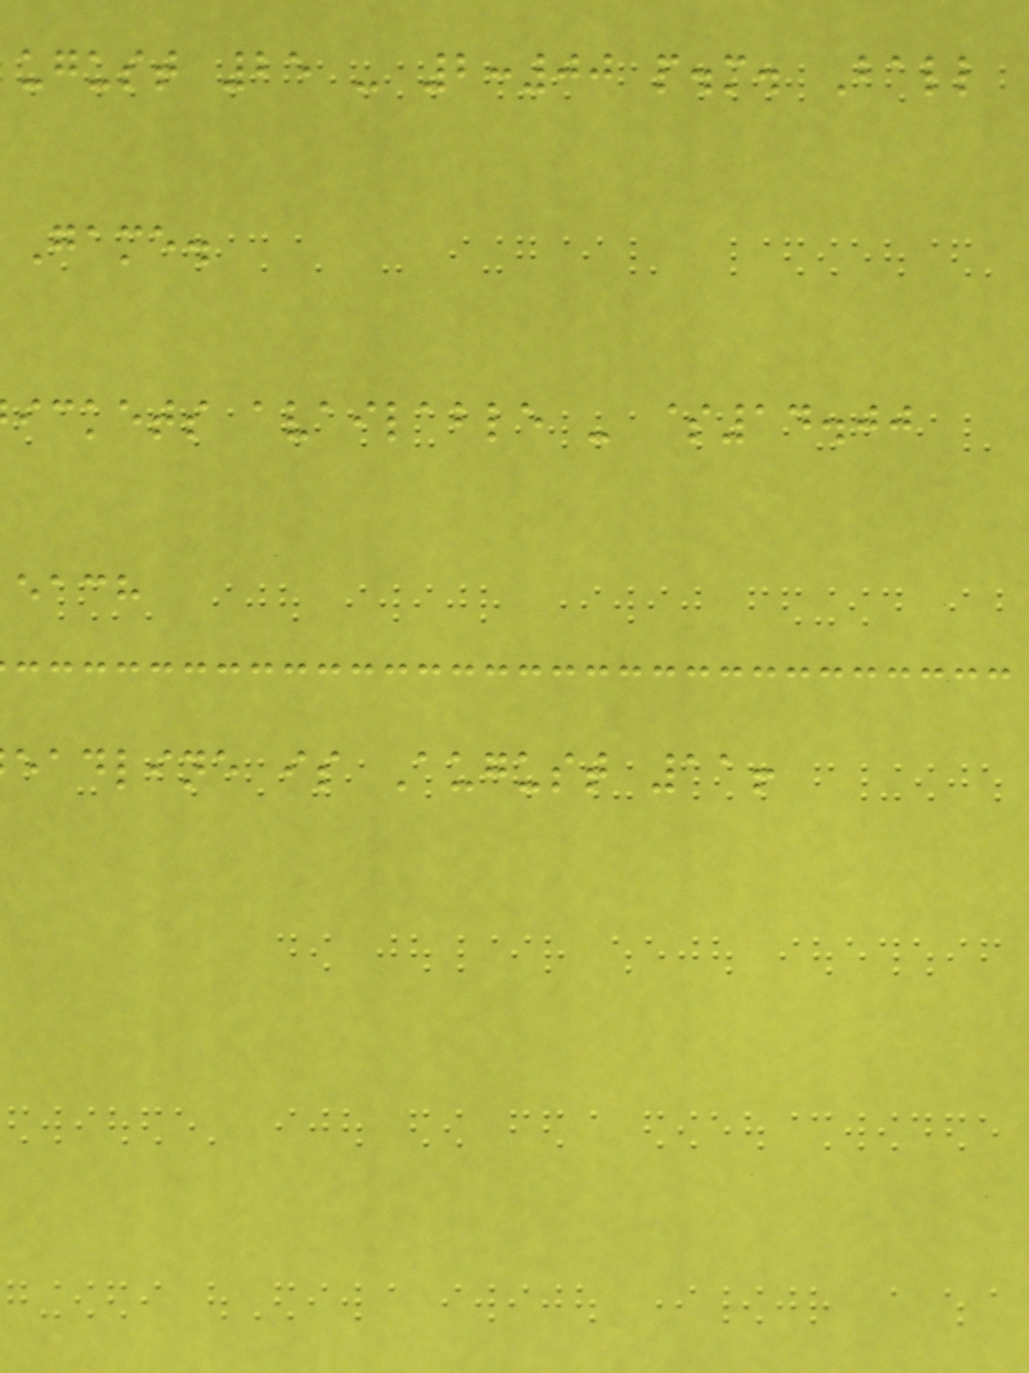ugust 25 - 2:00 p.m. Ball
Game.
ickets available - $14.00
each
eadline is August 11!
